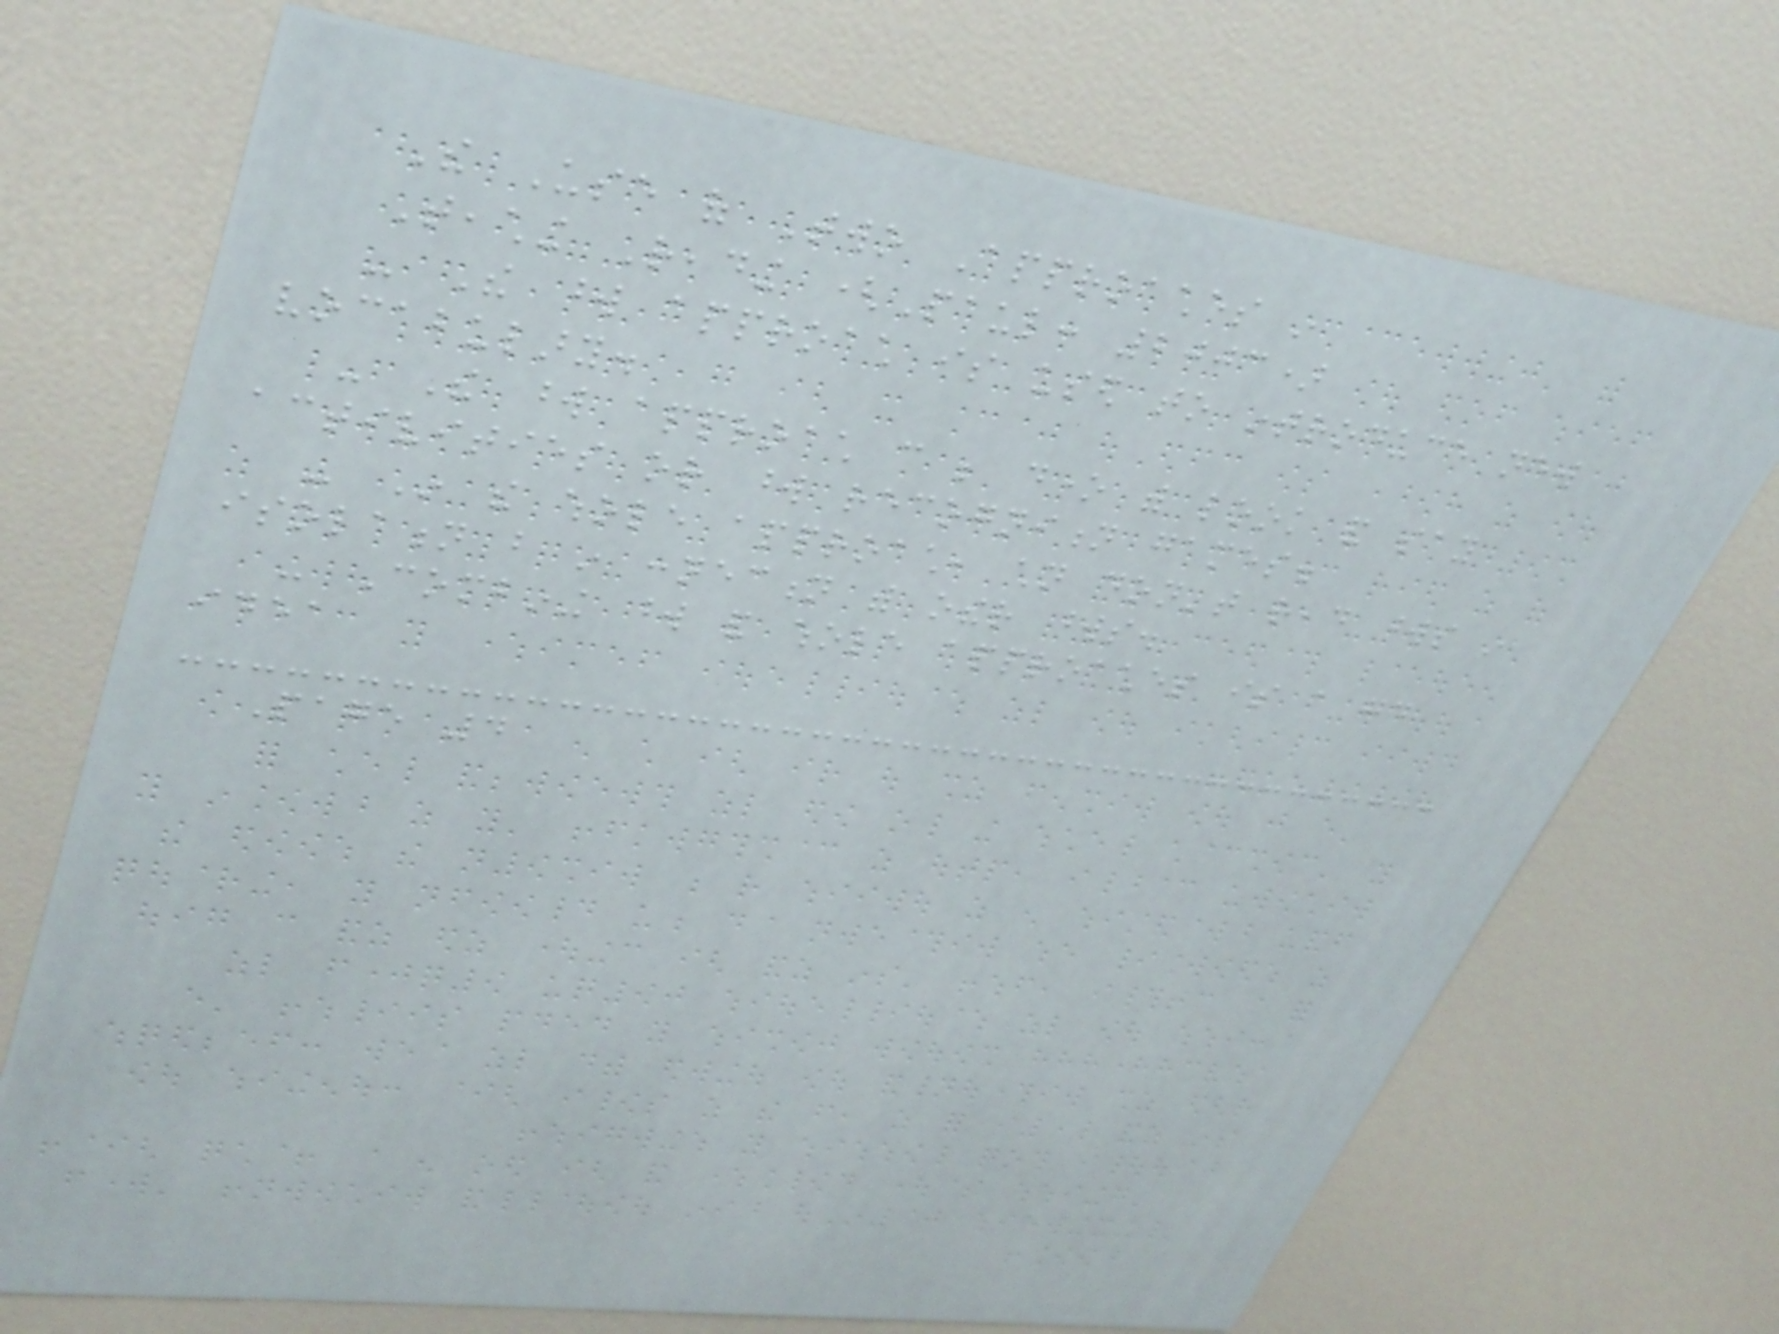The Use of Two Approaches in
Teaching Reading (Paul: 2003)
- The word approach is used to introduce new
vocabulary.
- The word approach can be done with look and say
activities or word recognition games.
- In the whole approach, children don't read words in
isolation but in connection with other words.
- Combining word and whole approaches is a good
idea
Page 4
